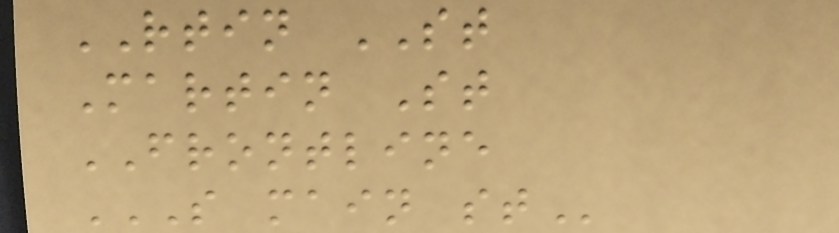RTIN ST
Martin St
FRONTLINE
S MAIN ST
